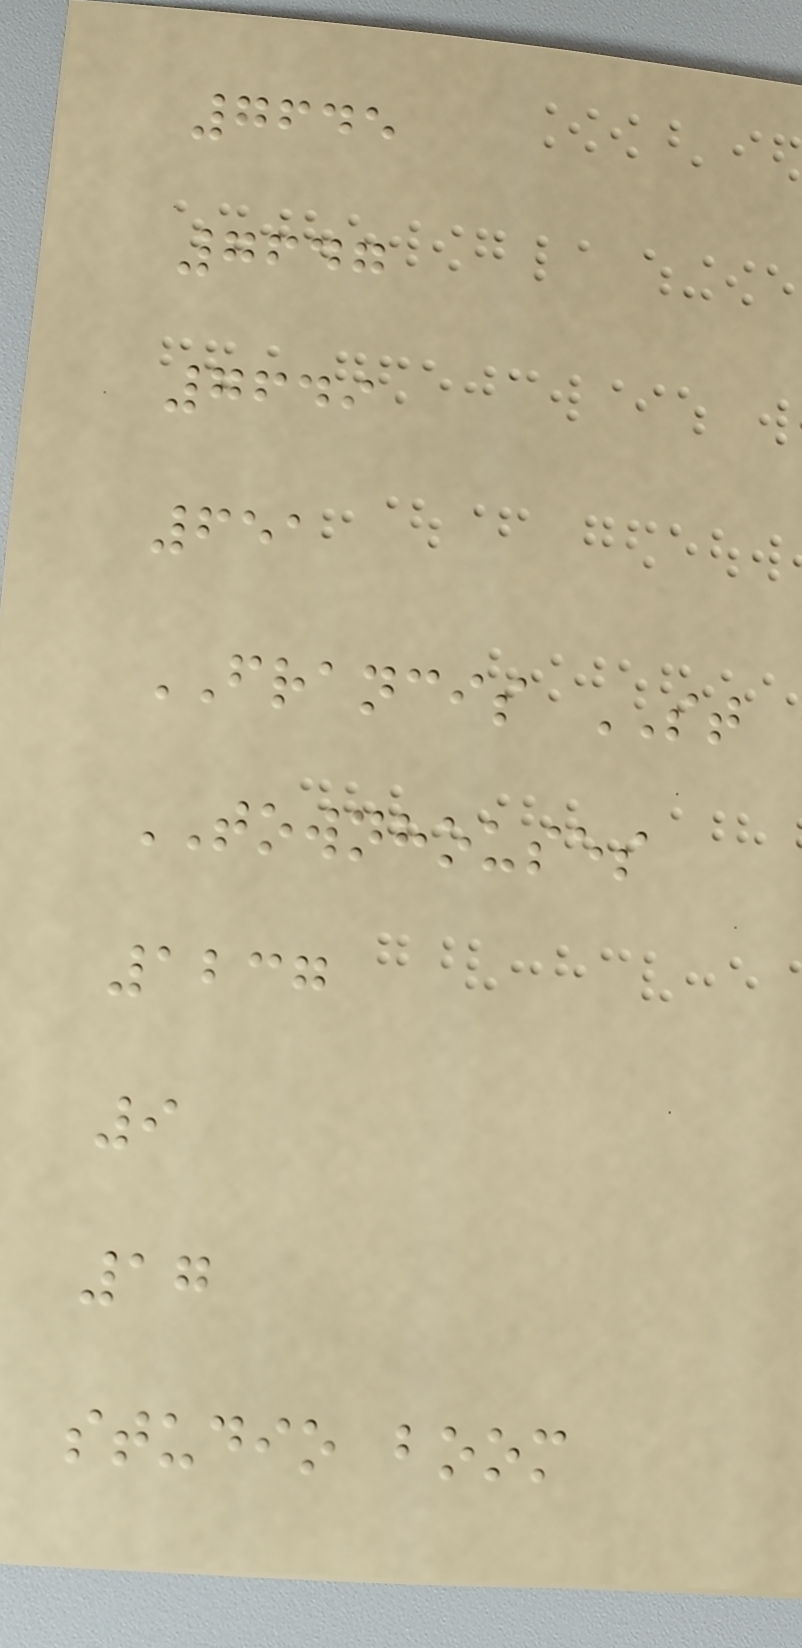7645
7647
7649
651
FRANCIS ST
TOWNHOUSES
1237
9
17
studio boom
